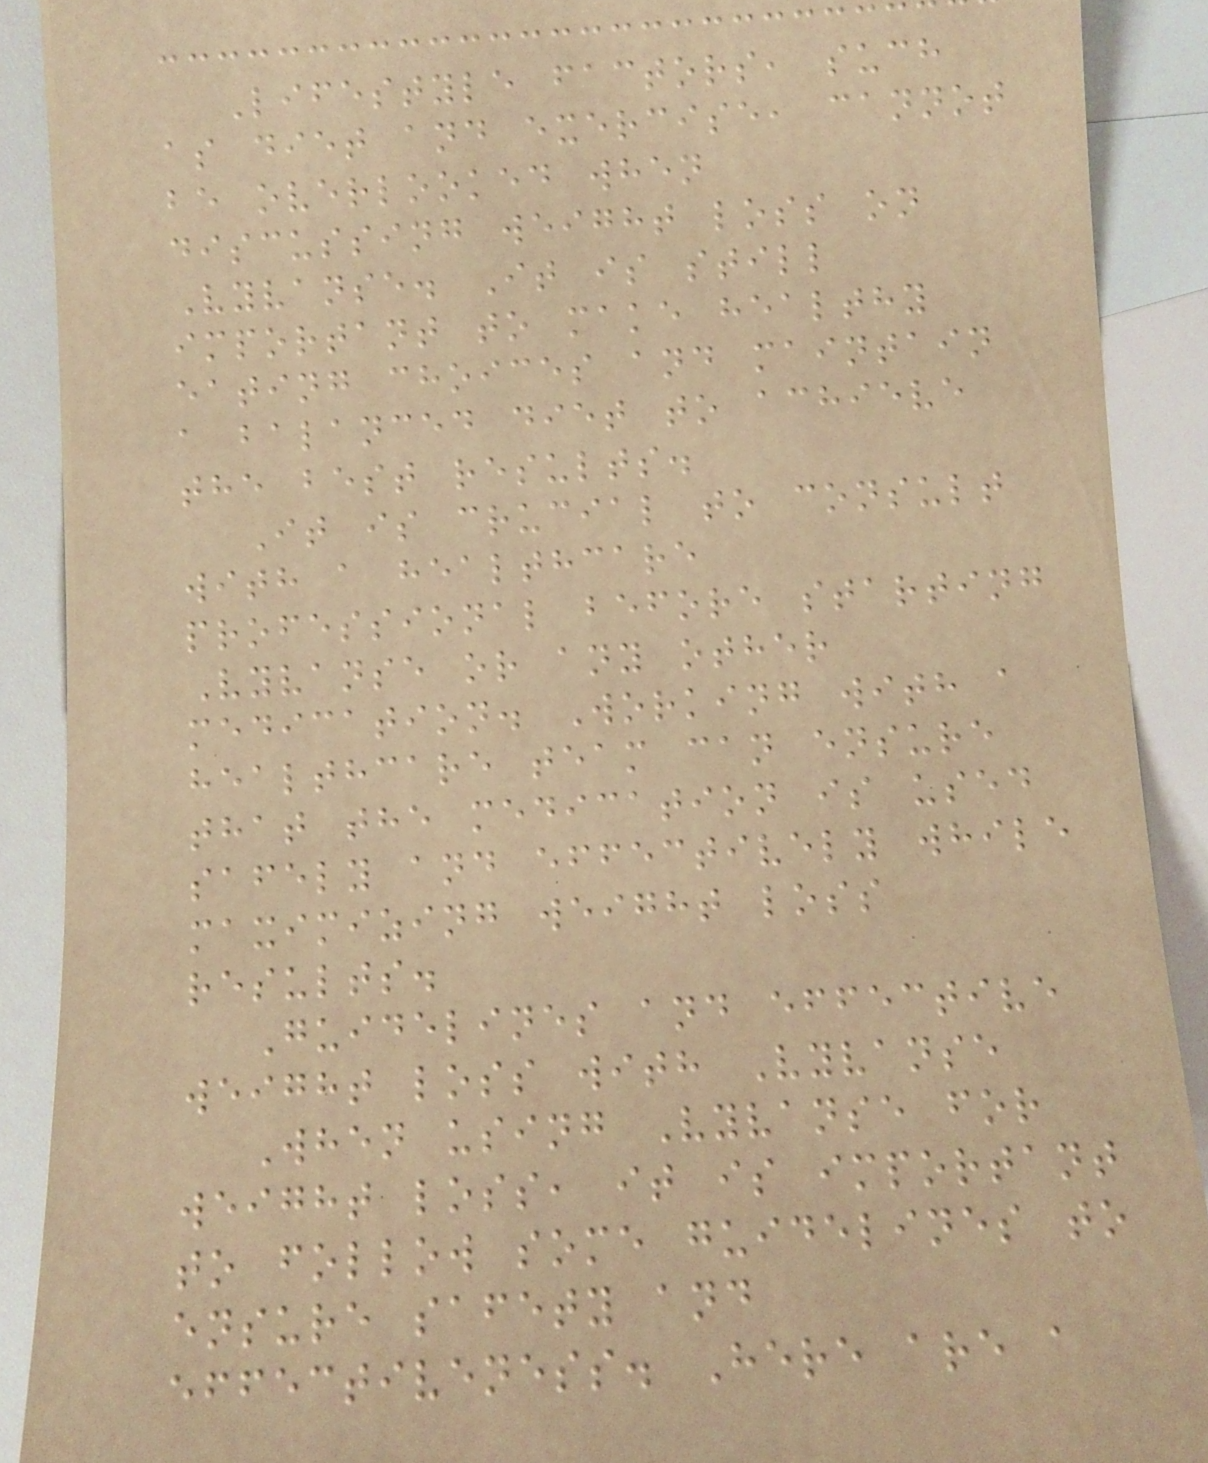Lifestyle factors, such
as diet and exercise, cannot
be overlooked when
discussing weight loss on
Vyvanse. It is still
important to make healthy
eating choices and maintain
a balanced diet to achieve
the best results.
It is crucial to consult
with a healthcare
professional before starting
Vyvanse or any other
medication. Working with a
healthcare team can ensure
that the medication is used
safely and effectively while
maximizing weight loss
results.
Guidelines and effective
weight loss with Vyvanse
When using Vyvanse for
weight loss, it is important
to follow some guidelines to
ensure safety and
effectiveness. Here are a
